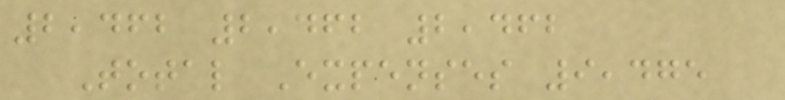2,462 2,462 2,462
Total Expenses 9,475
